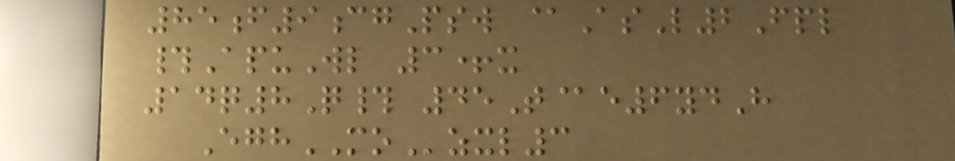85f9cgPsw @AsL2Fpl
#ApuWl 3+x
14q8Q# 45T@e6ydH
EghMOzxl3
